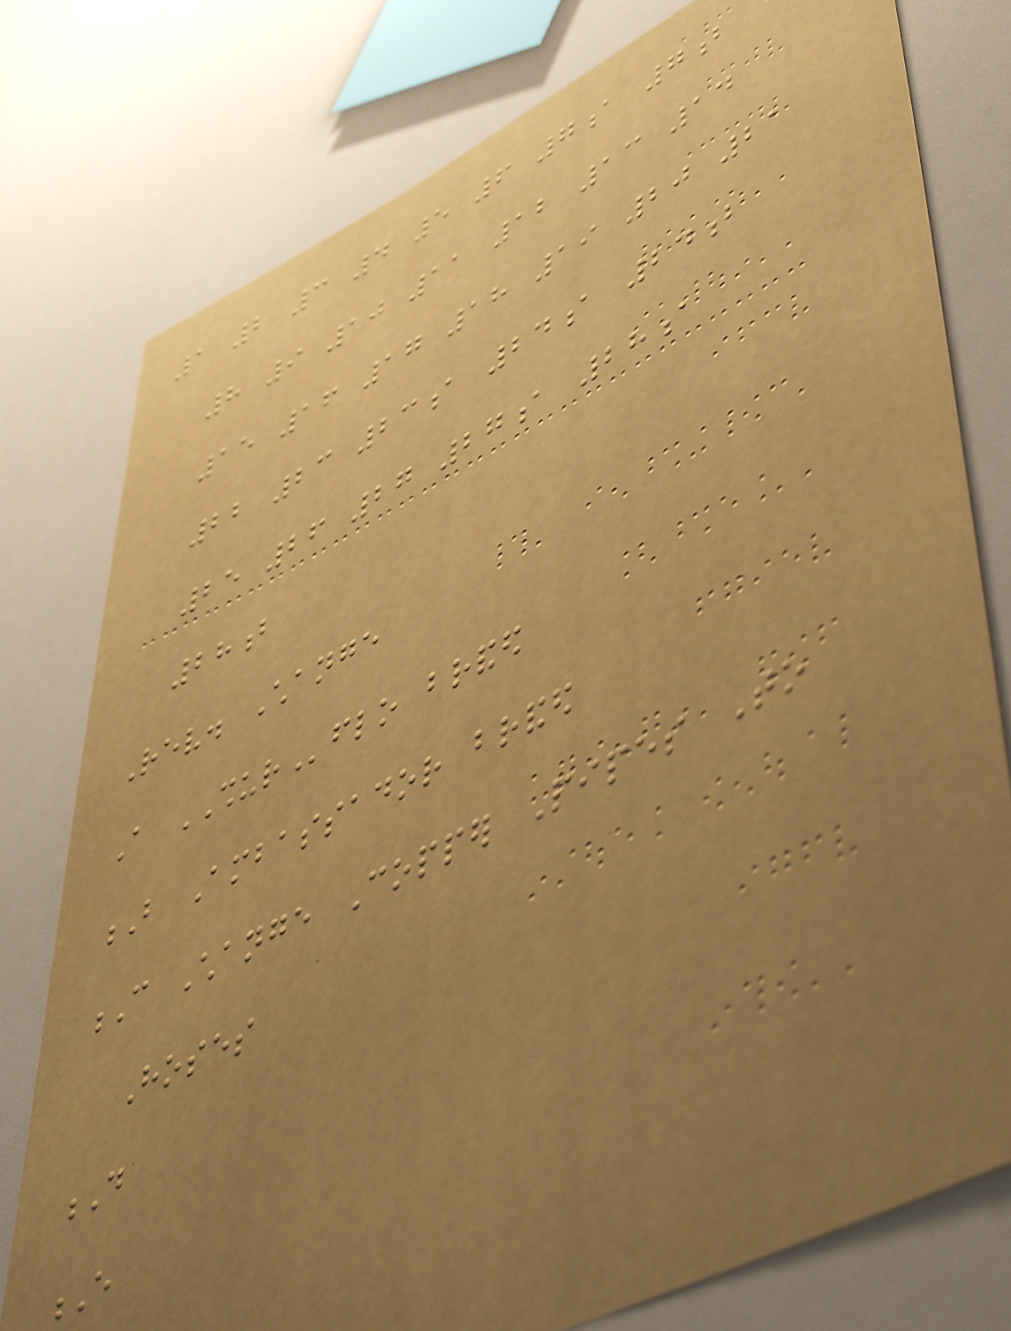1 2 3 4 5 6 7a 7b
8 9 10 11 12 13 14
15 16 17 18 19 20 21
22 23 23a 24a 24b
25 26 27 27a 28a
28b
Rev. Change
A SHURflo branded
B Ambassador branded
C Change Copper Pipes To
Hoses
D
E
